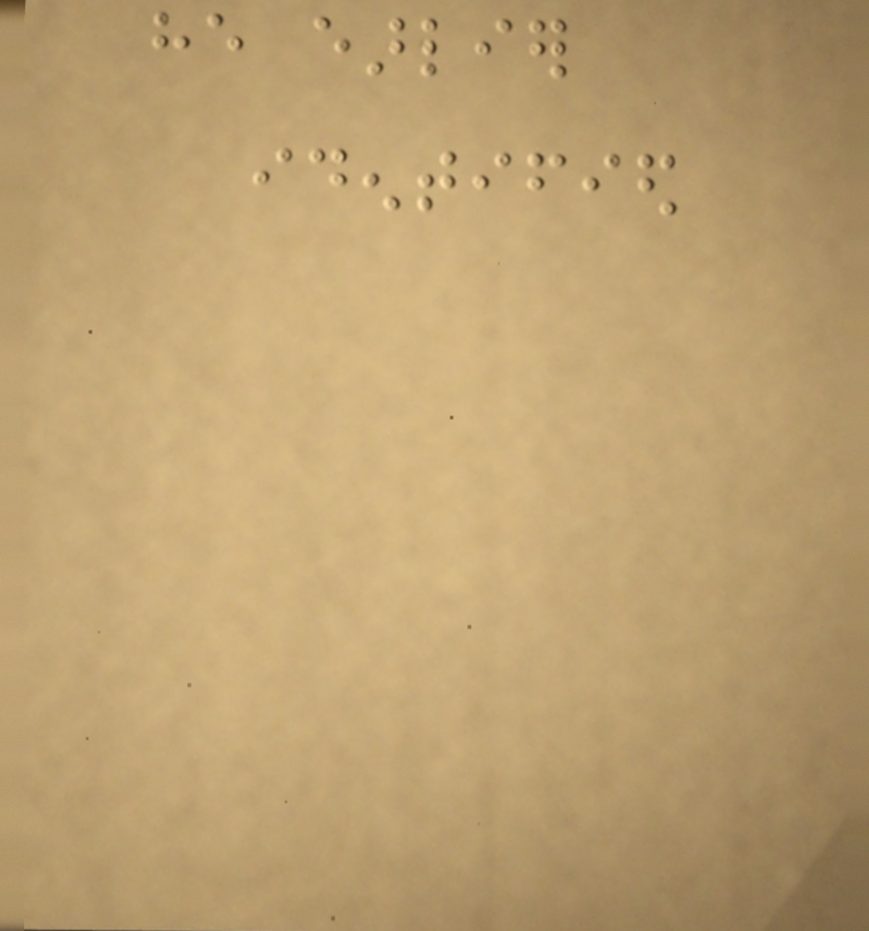he earlier
identified
